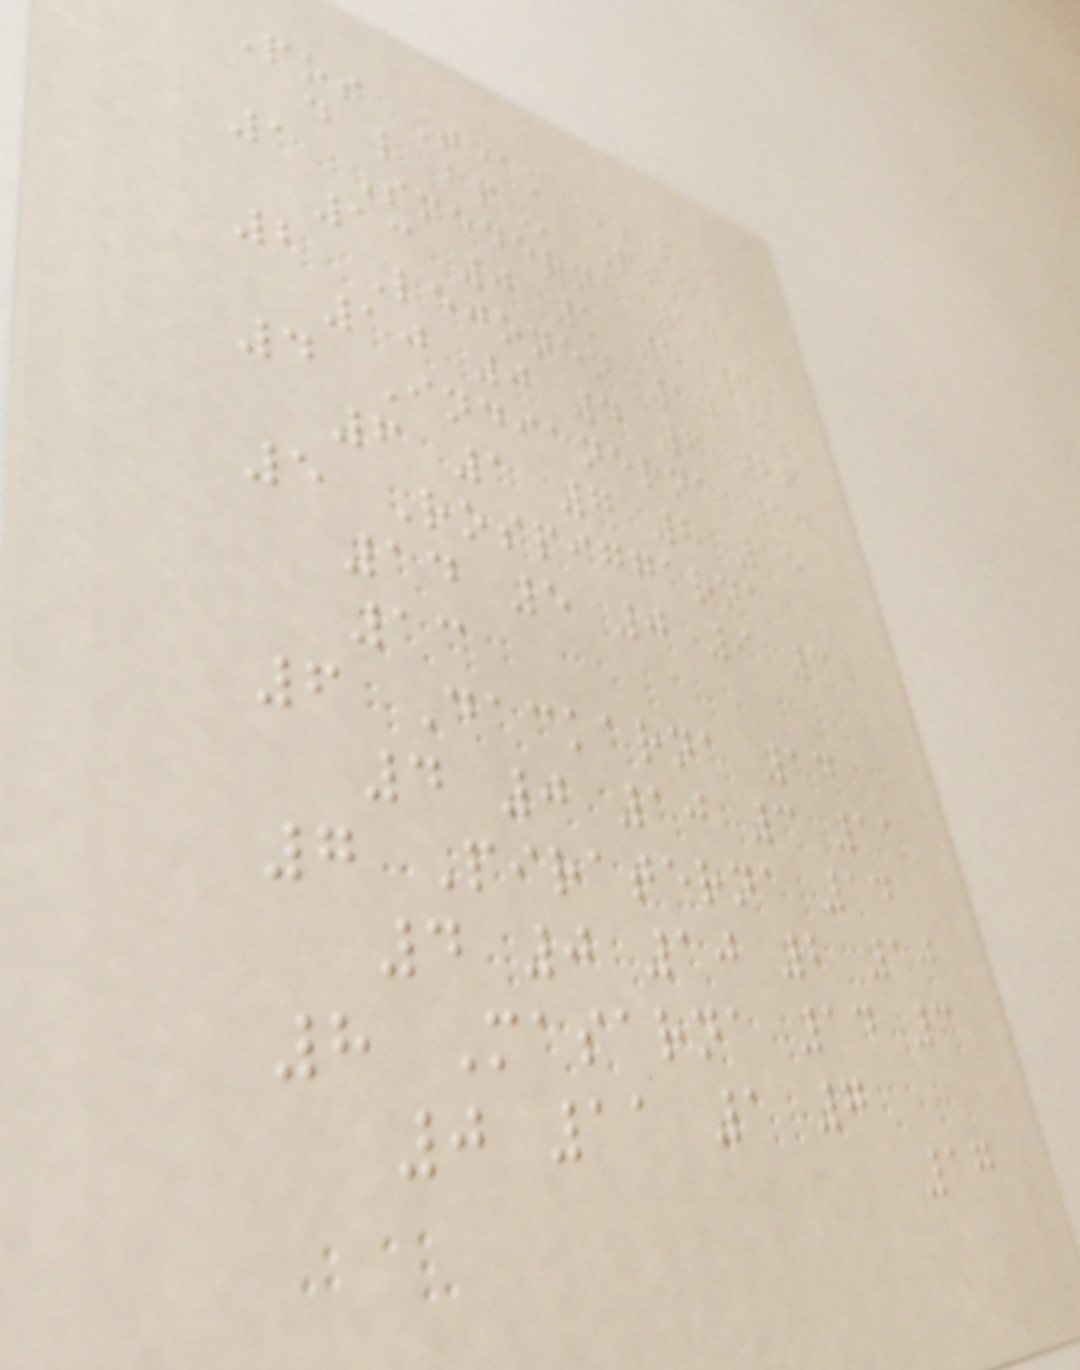Pos Team P W
D L BP Pts
1 Smederna 14
13 0 1 7 33
2 Lejonen 14
10 0 4 6 26
4 Indianerna 14
6 1 7 2 15
5 Rospiggarna
14 5 0 9 3
13
6 Dackarna 14
4 0 10 3 11
7 Piraterna 14
4 0 10 2 10
8 Masarna 14 3
0 11 1 7
17
